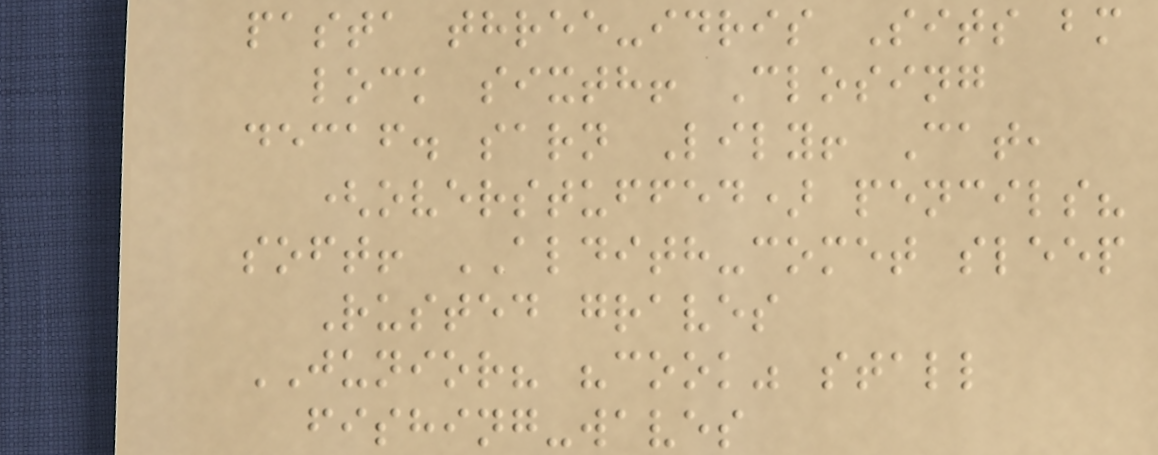pasta three-idris Sits bm
lock sixth! Closing
decaf. sarn Lily! Cat,
(overstuffed) pencils?
soft! ALDITH-comet sleep
Rusted graves
JUNIOR? "cook" stall
fishing-waves
